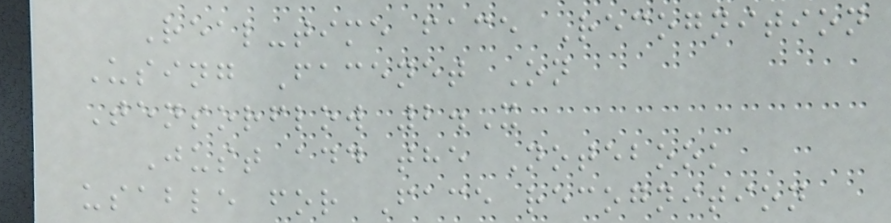Real-time face Recognition
Using Facenet On
Tensorflow 2.X
Just add the Notebook
usable for Face recognition
